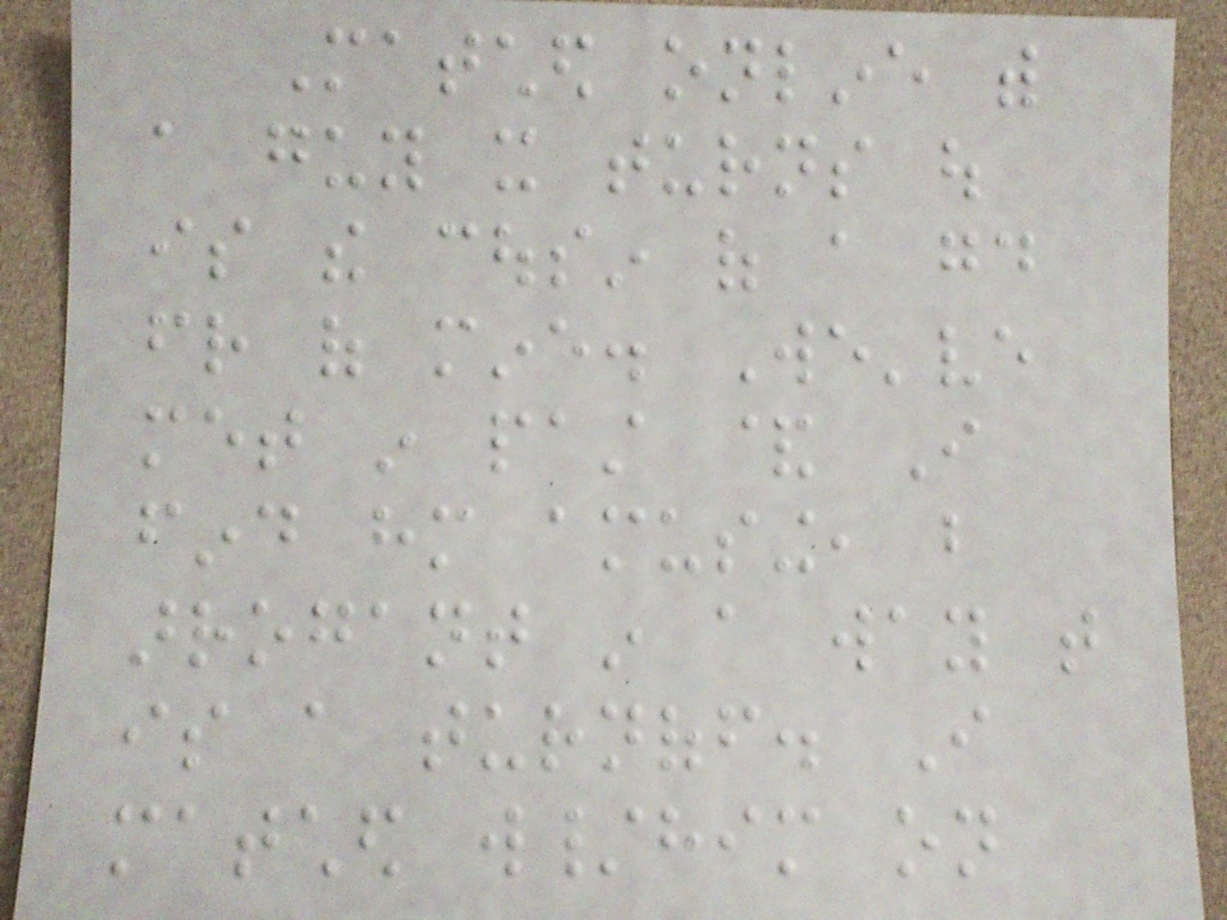Matched online with
a guy it turns out
is the cousin of a good
friend of mine. We've
met in past & I
find him amusing, but
arrogant in a way that
is a turnoff. I
matched w/him on
